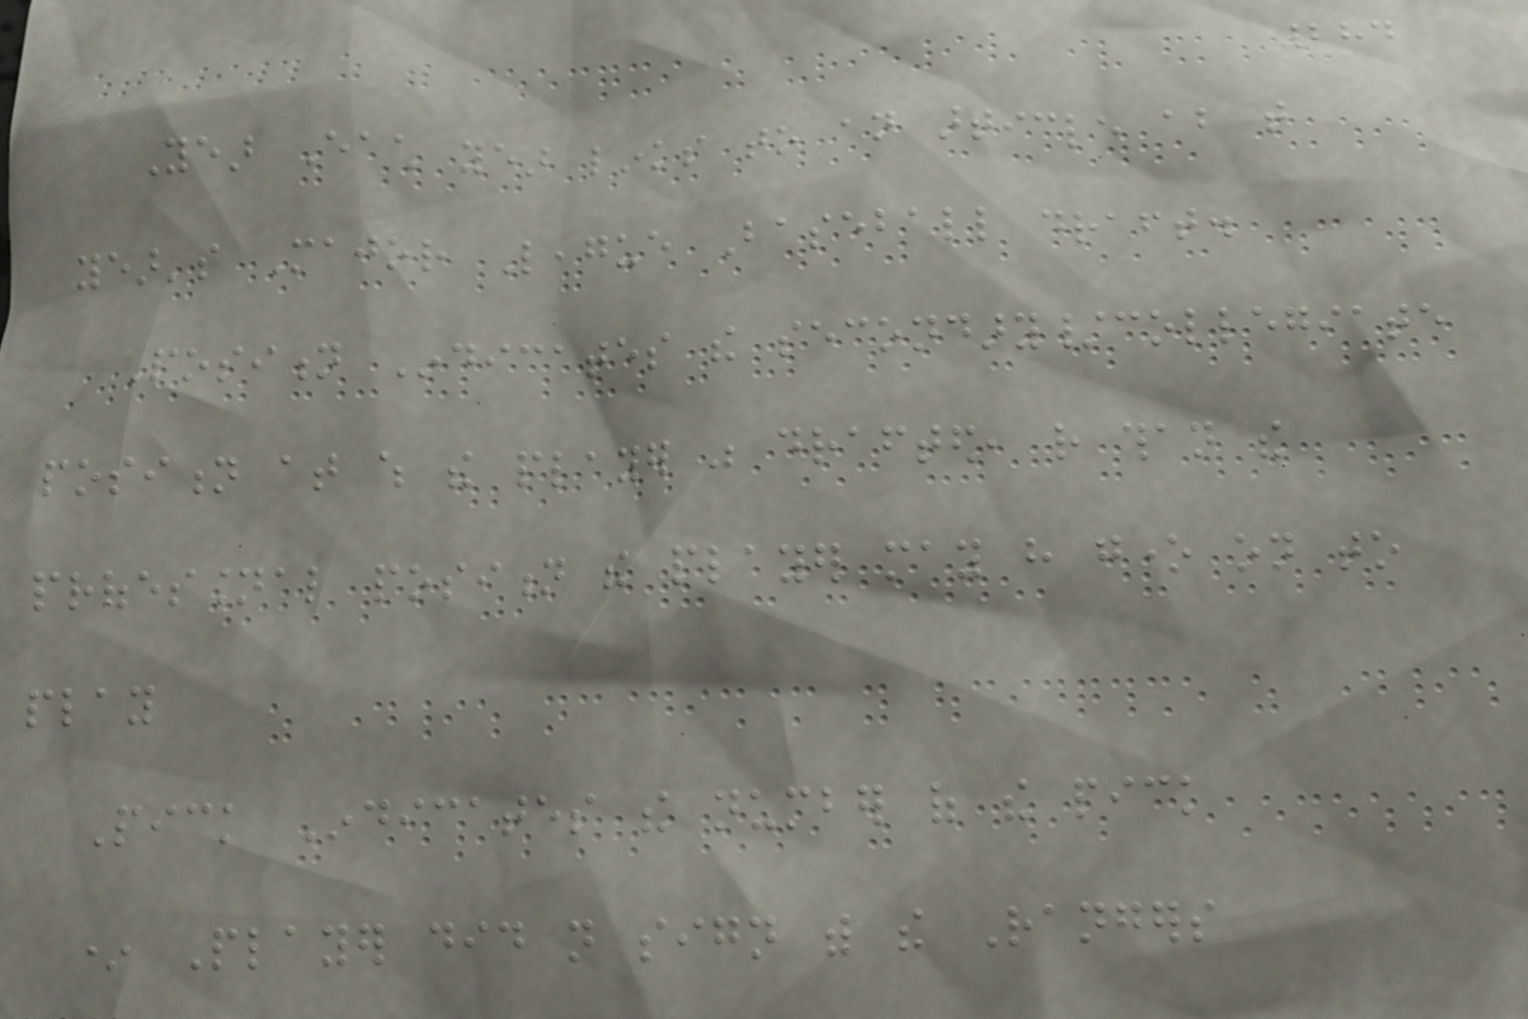284
Year Each year links to an article about that
year's Major League Baseball draft.
Position Indicates the secondary/collegiate
position at which the player was drafted, rather than the
professional position the player may have gone on to
play
Pick Indicates the number of the pick
* Player did not sign with the Rangers
